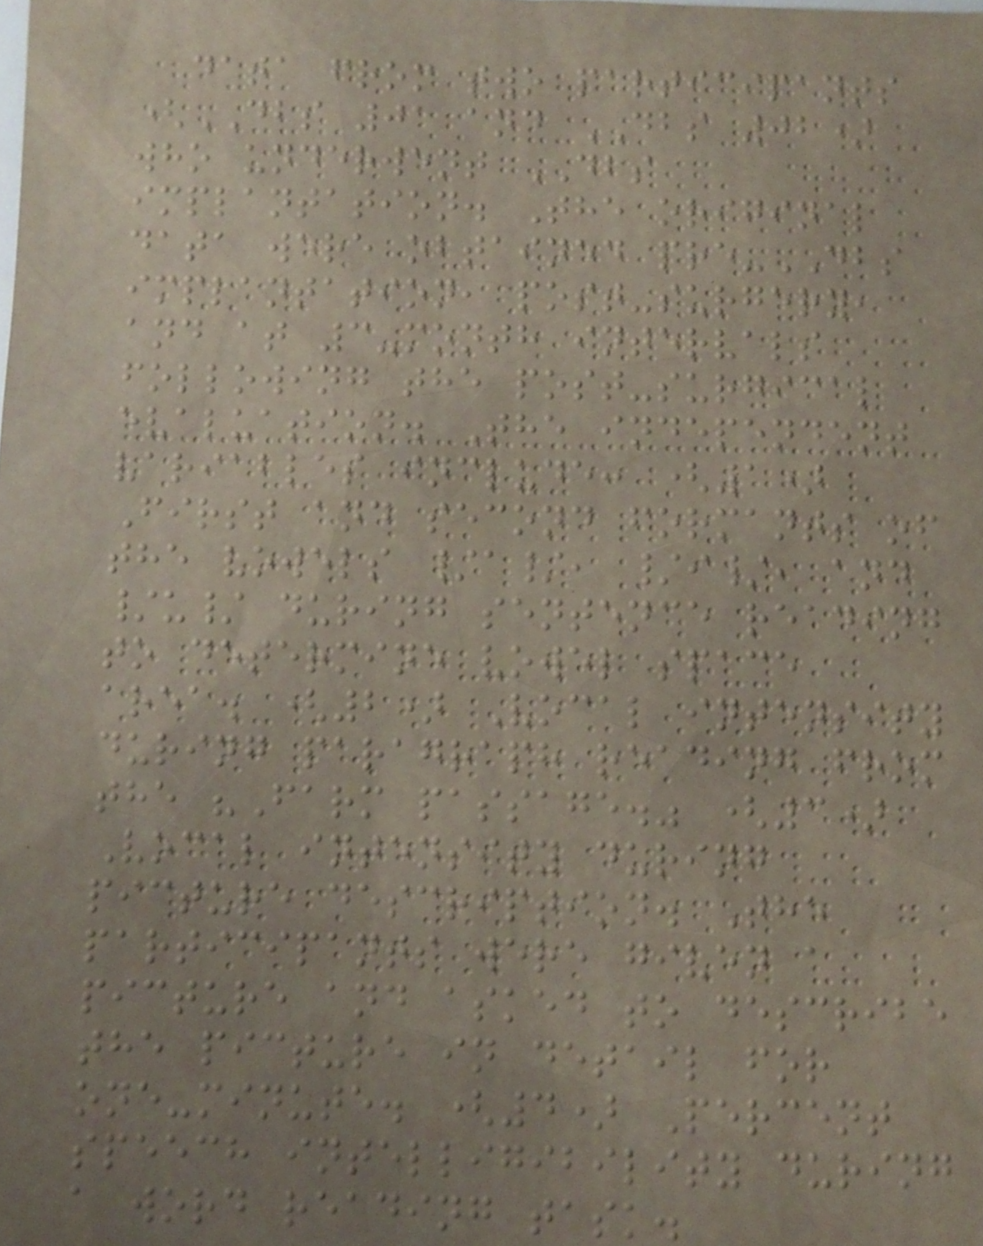data from two participants
(DBS 01 and DBS 02)
who underwent DBS
implantation. The original
data were obtained pre-DBS
implantation, post-surgery,
and at 3-month intervals
following the post-surgical
evaluation. The independent
variables include: (1)
First and second formants of
the vowels /a/, /i/, and
/u/ during sentence reading
to determine vowel space
area. (2) Vocal intensity
during paragraph reading from
the "Farm passage." (3)
Vocal intensity during
picture description. The
participants were given a
picture and asked to describe
the picture in detail for
one-minute. (4) Percent
speech intelligibility during
a word reading task.
